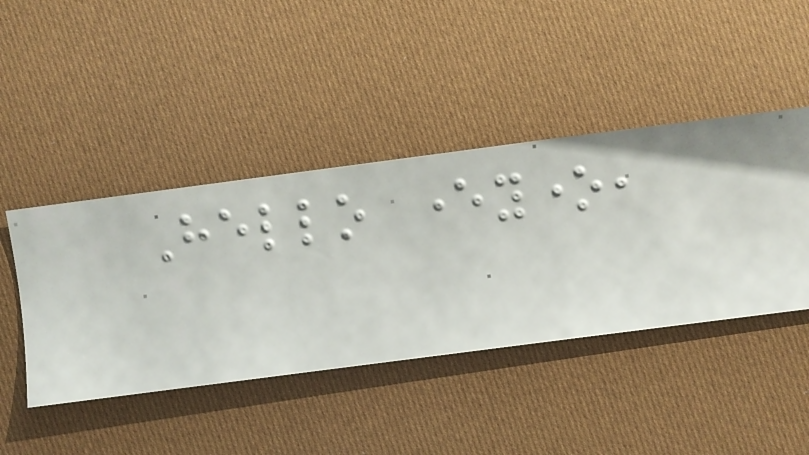Hello everyone,
